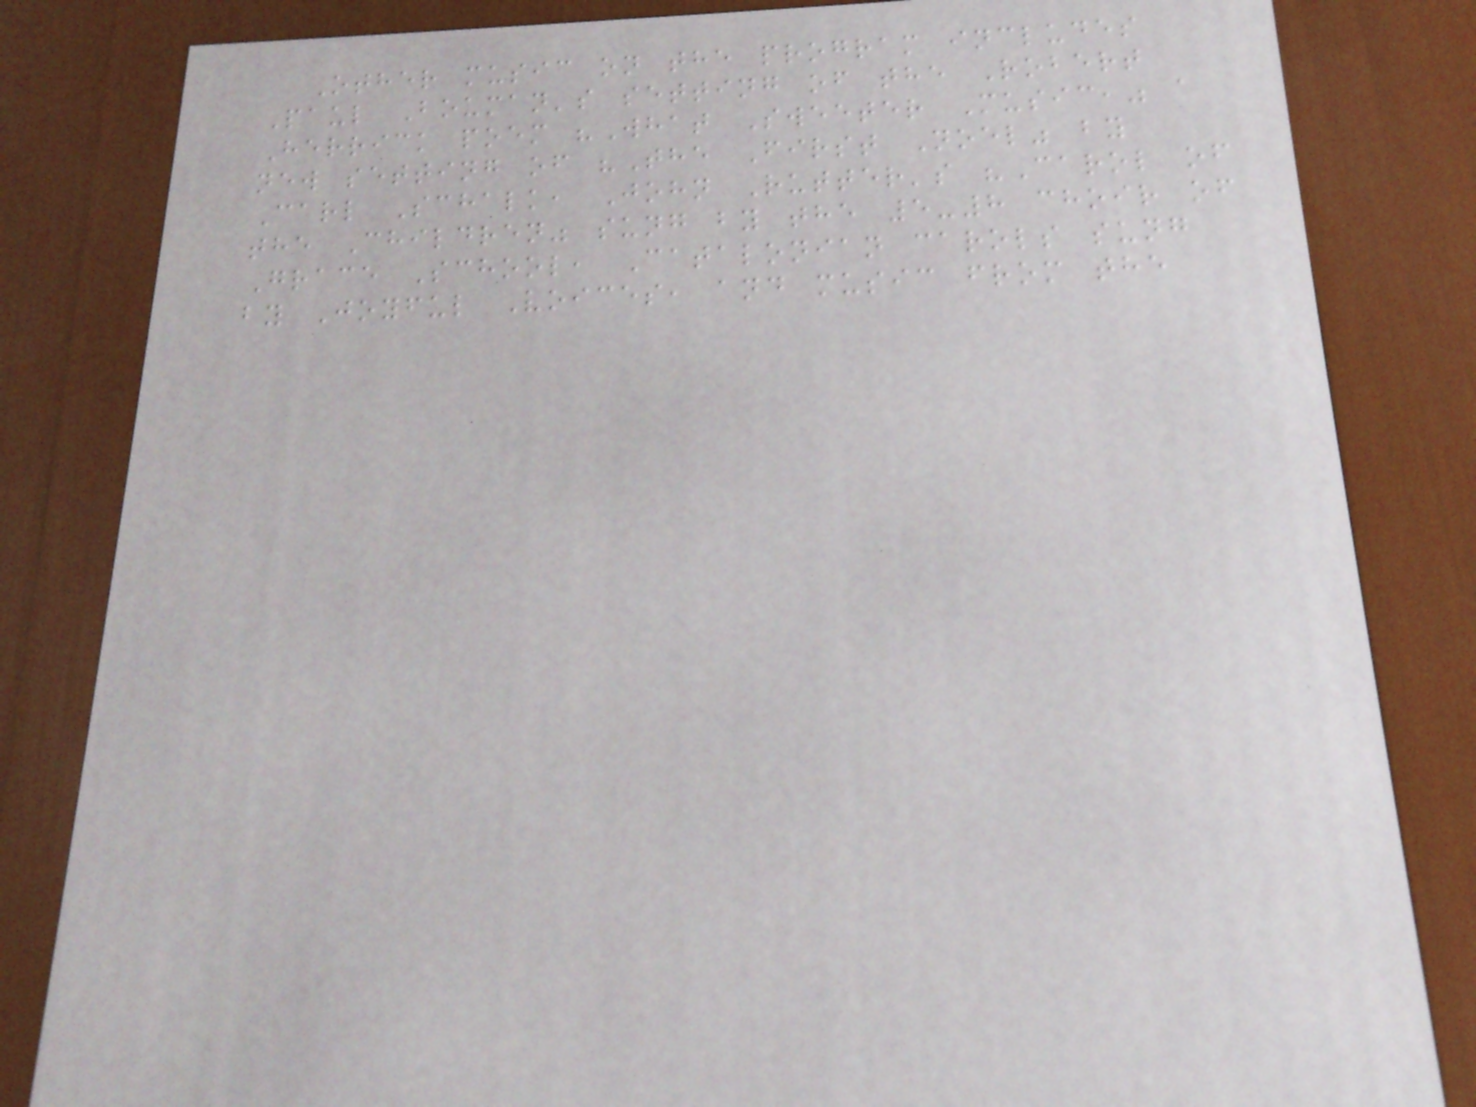Other music on the program includes
Paul Bouman's setting of the Robert
Herrick poem "What Sweeter Music," a
new setting of "The First Noel" by
Carl Schalk, John Rutter's "Carol of
the Children" sung by the 5-8 choir of
Grace School, Catalonian carols sung
by Joyful Voices, and music from the
